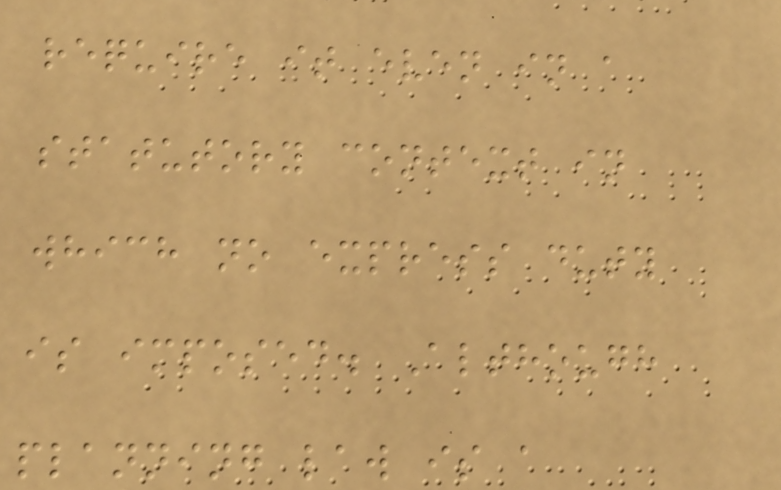require it even in a
statutory context in
which no express duty
is imposed. Although
planning law is a
